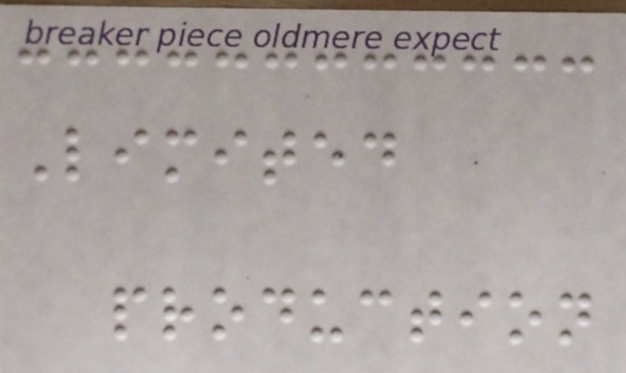Limited
production
